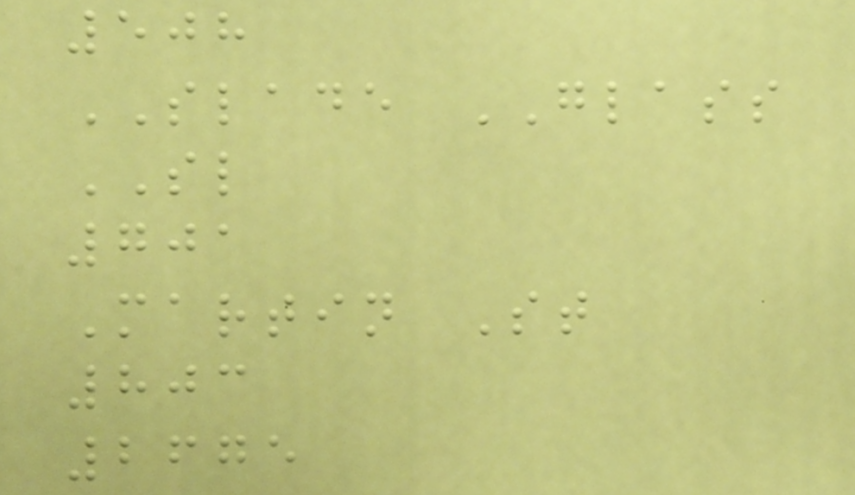508
SLADE GLASS
SL
701
Martin St
803
2675
